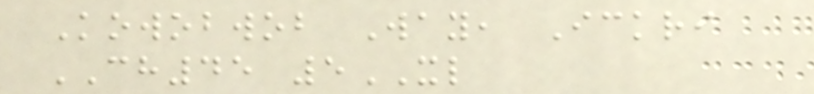Kowobwob Way, Ickri
CH45 5XL
